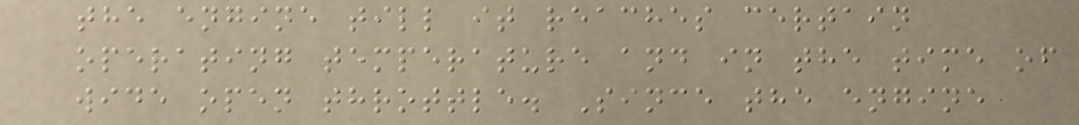the engine till it reaches certain
operating temperature and in the time of
wide open throttle. Since the engine
